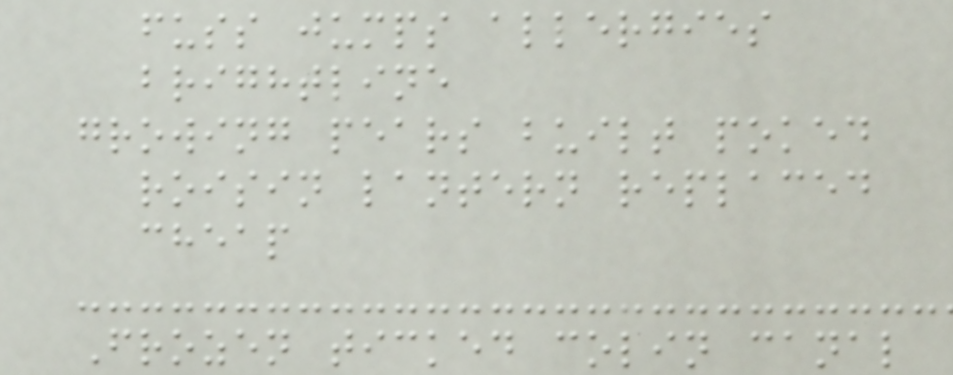fuss jumps allergies
brightline
growing pears built poked
roisin lantern replaced
cheap
Frozen ticked colin canal
